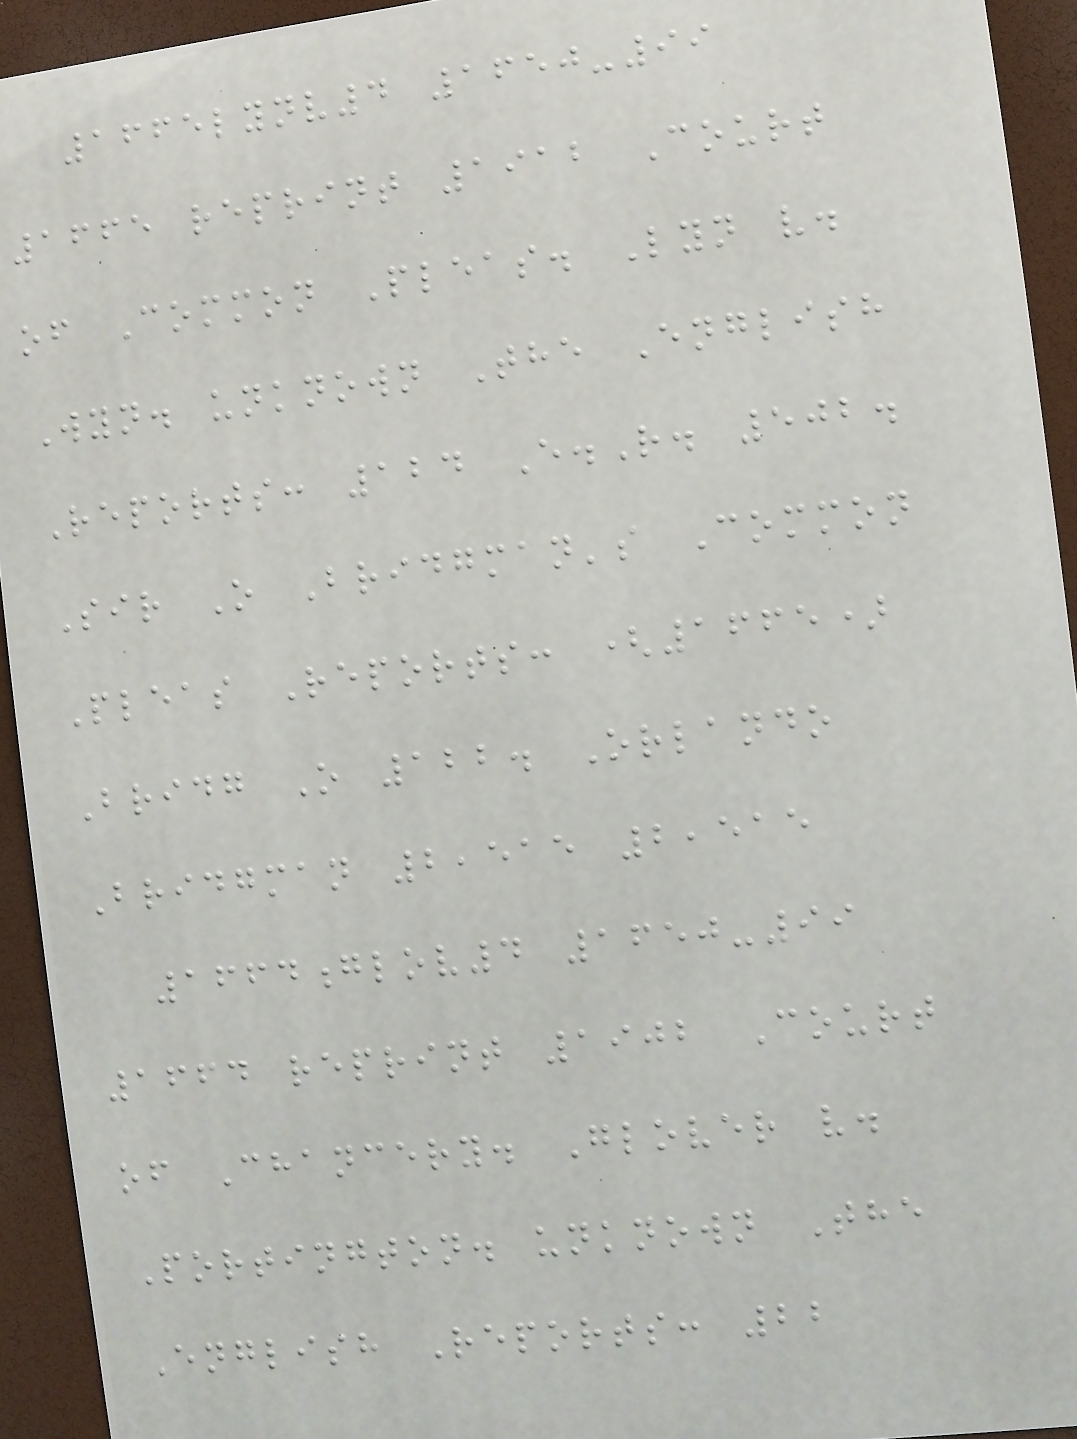1665lynv4 1650-99
1665 reprint 1912 Court
of Common Pleas. Lyn v.
Wyn. unknown The English
Reports: 124 E.R. 502.
Sir O Bridgman's Common
Pleas Reports: (1665)
Bridg O 122. Orlando
Bridgman 2,515 2,515
1664glov4 1650-99
1664 reprint 1902 Court
of Chancery. Glover v.
Portington. unknown The
English Reports: 22
